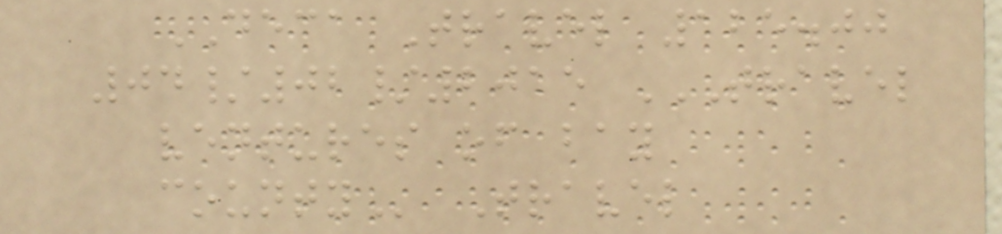DECA Travel 125.00
04/02/2015 TRAVEL
VENTURES OF BAY
COUNTY Travel
